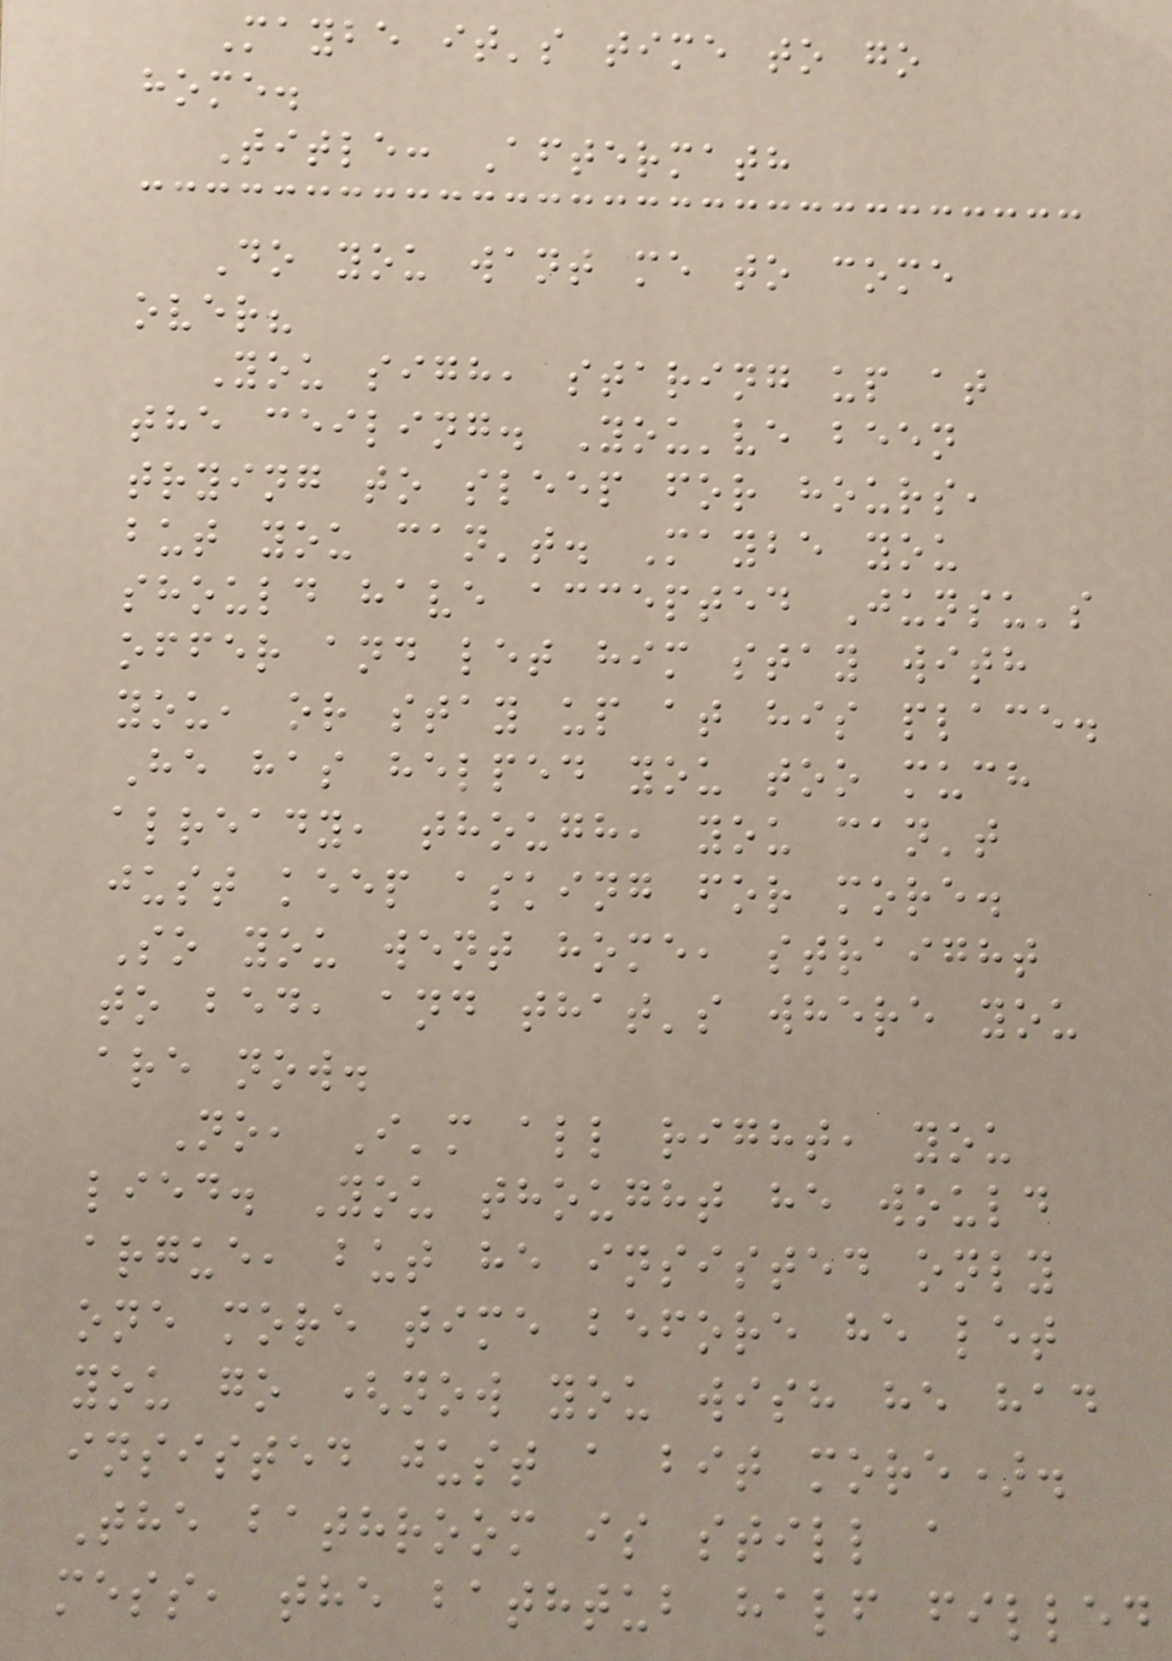Maybe it's time to go
home.
Title: Aftermath
Do you want me to come
over?
You sigh, staring up at
the ceiling. You've been
trying to sleep for hours,
but you can't. Maybe you
should have accepted Junsu's
offer and let him stay with
you, or stay up at his place.
He has helped you too much
already, though, you can't
just keep asking for more.
So you went home, straight
to bed, and that's where you
are now.
No, I'm all right, you
lied. You thought he would
argue, but he insisted only
one more time before he let
you go (now you wish he had
insisted just a bit more).
The bathroom is still a
mess, the bathtub half filled
